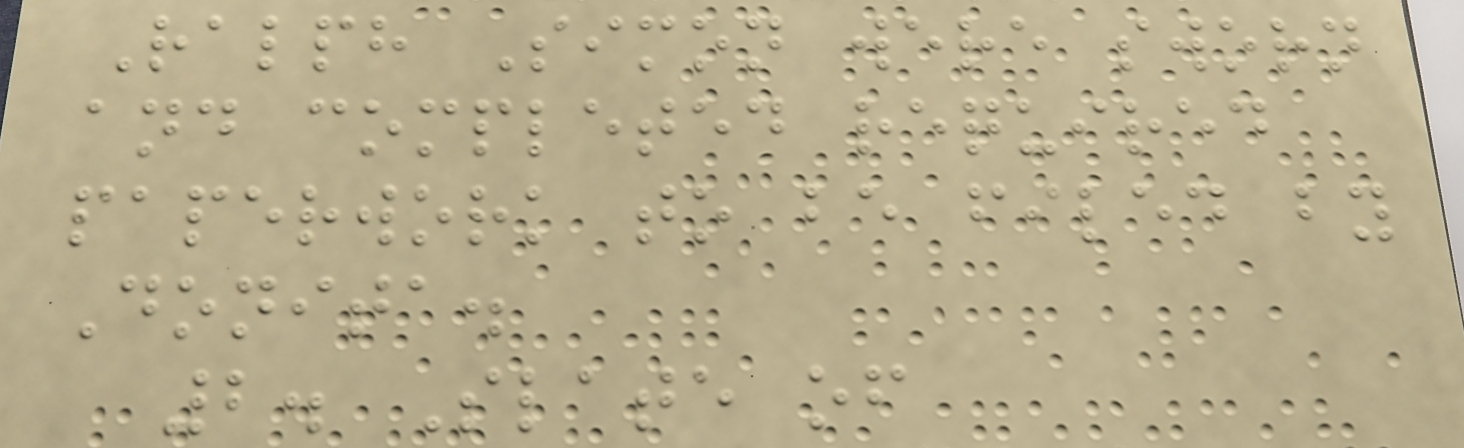Ralph Simon were sworn
and completed required
paperwork to be filed by
Donita.
2. Slate of
